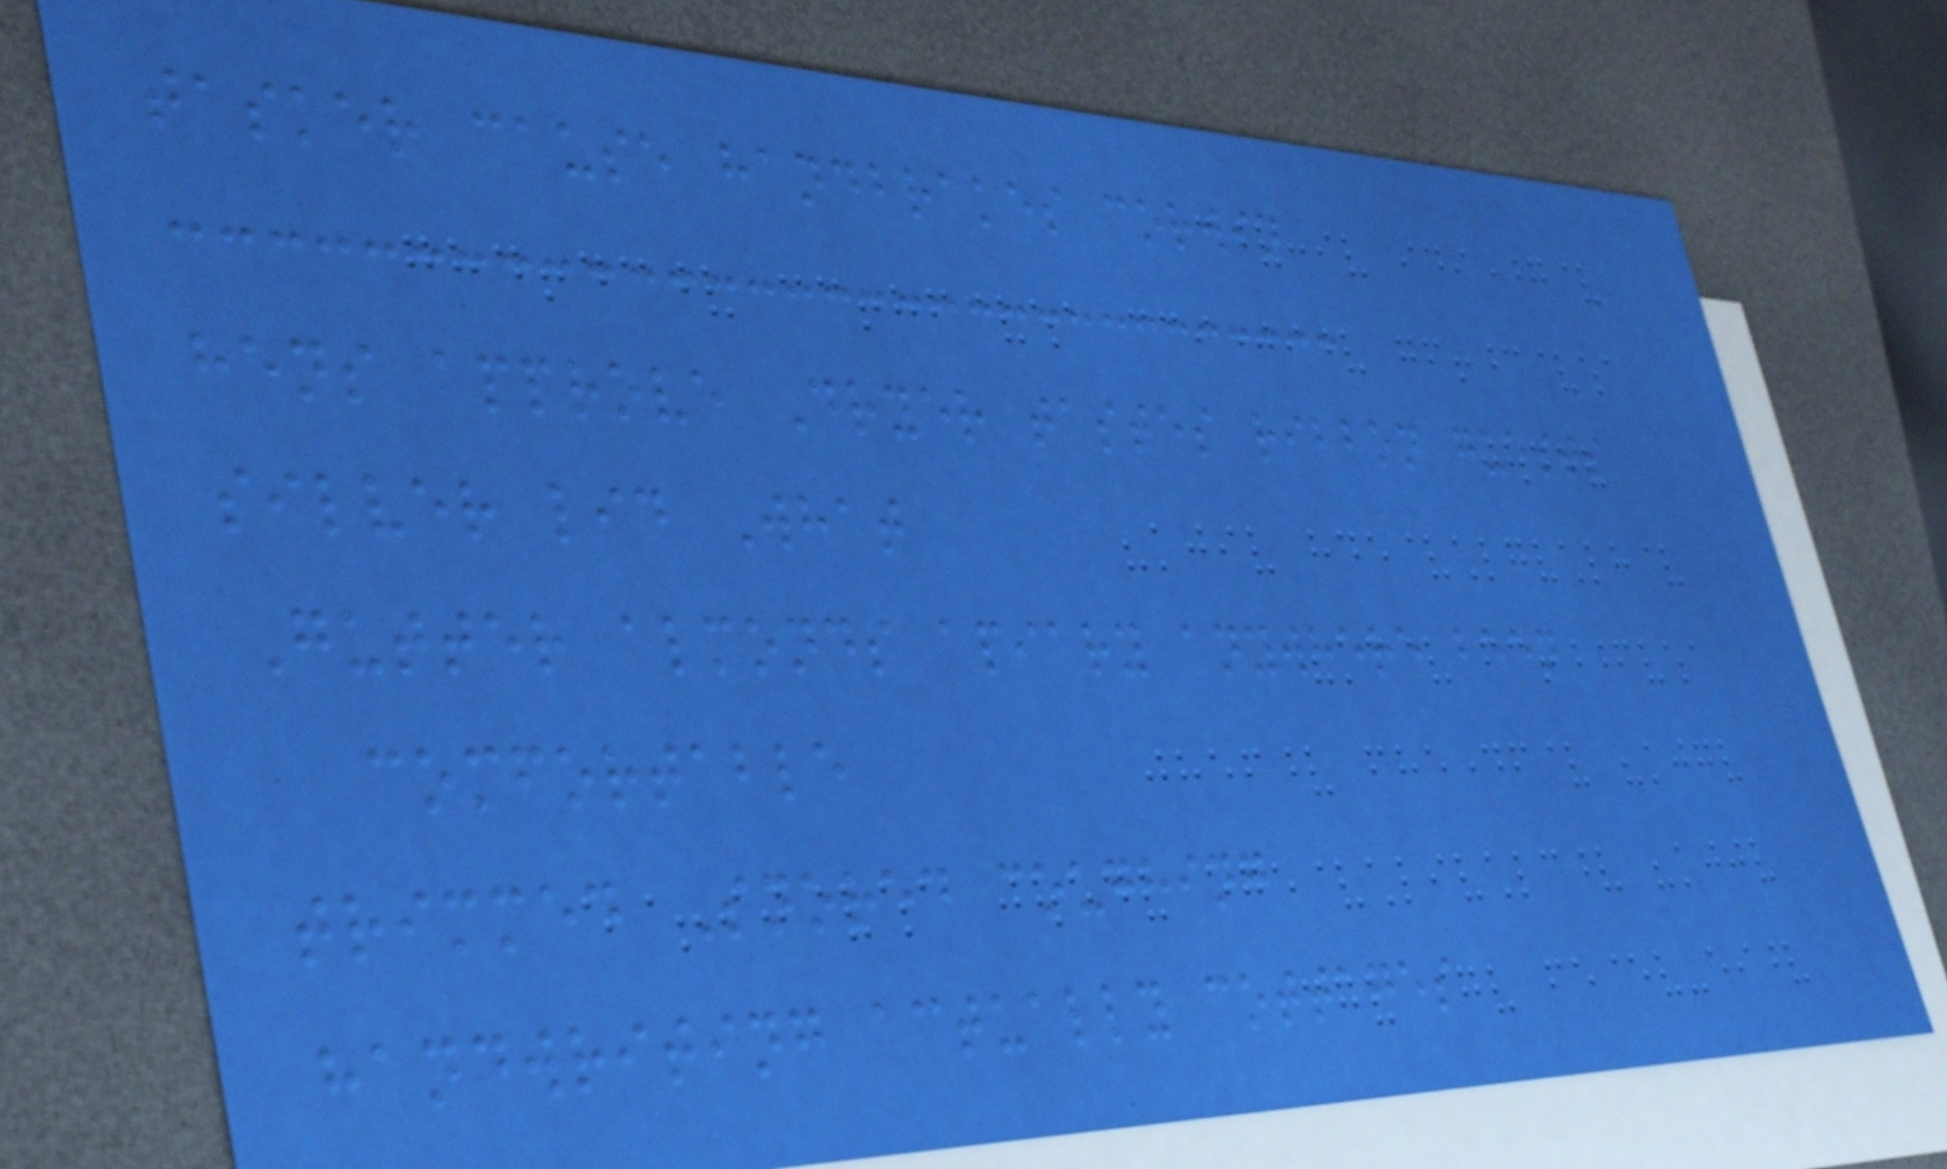tasker cause handbrakes corwin
hens approve Dryer tastes ribbon guests
silver lid What
Gutter almonds apiary anywhere been
comfortable
trimmed Snored coughing
handwriting actually cottages
